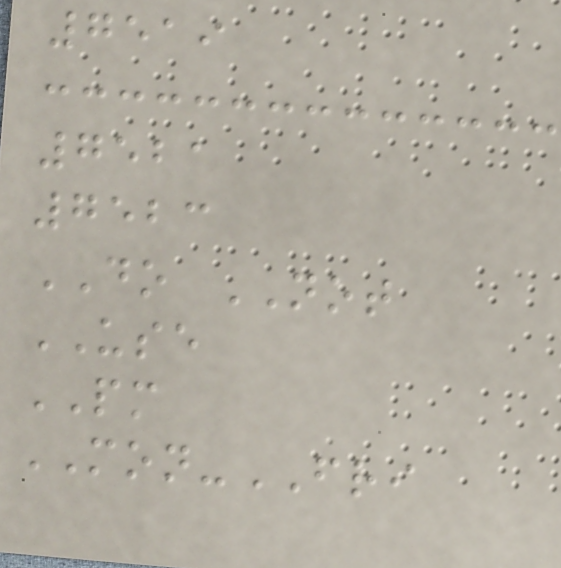7519
7521
7523
DO NOT
USE
PM
MON-FRI
